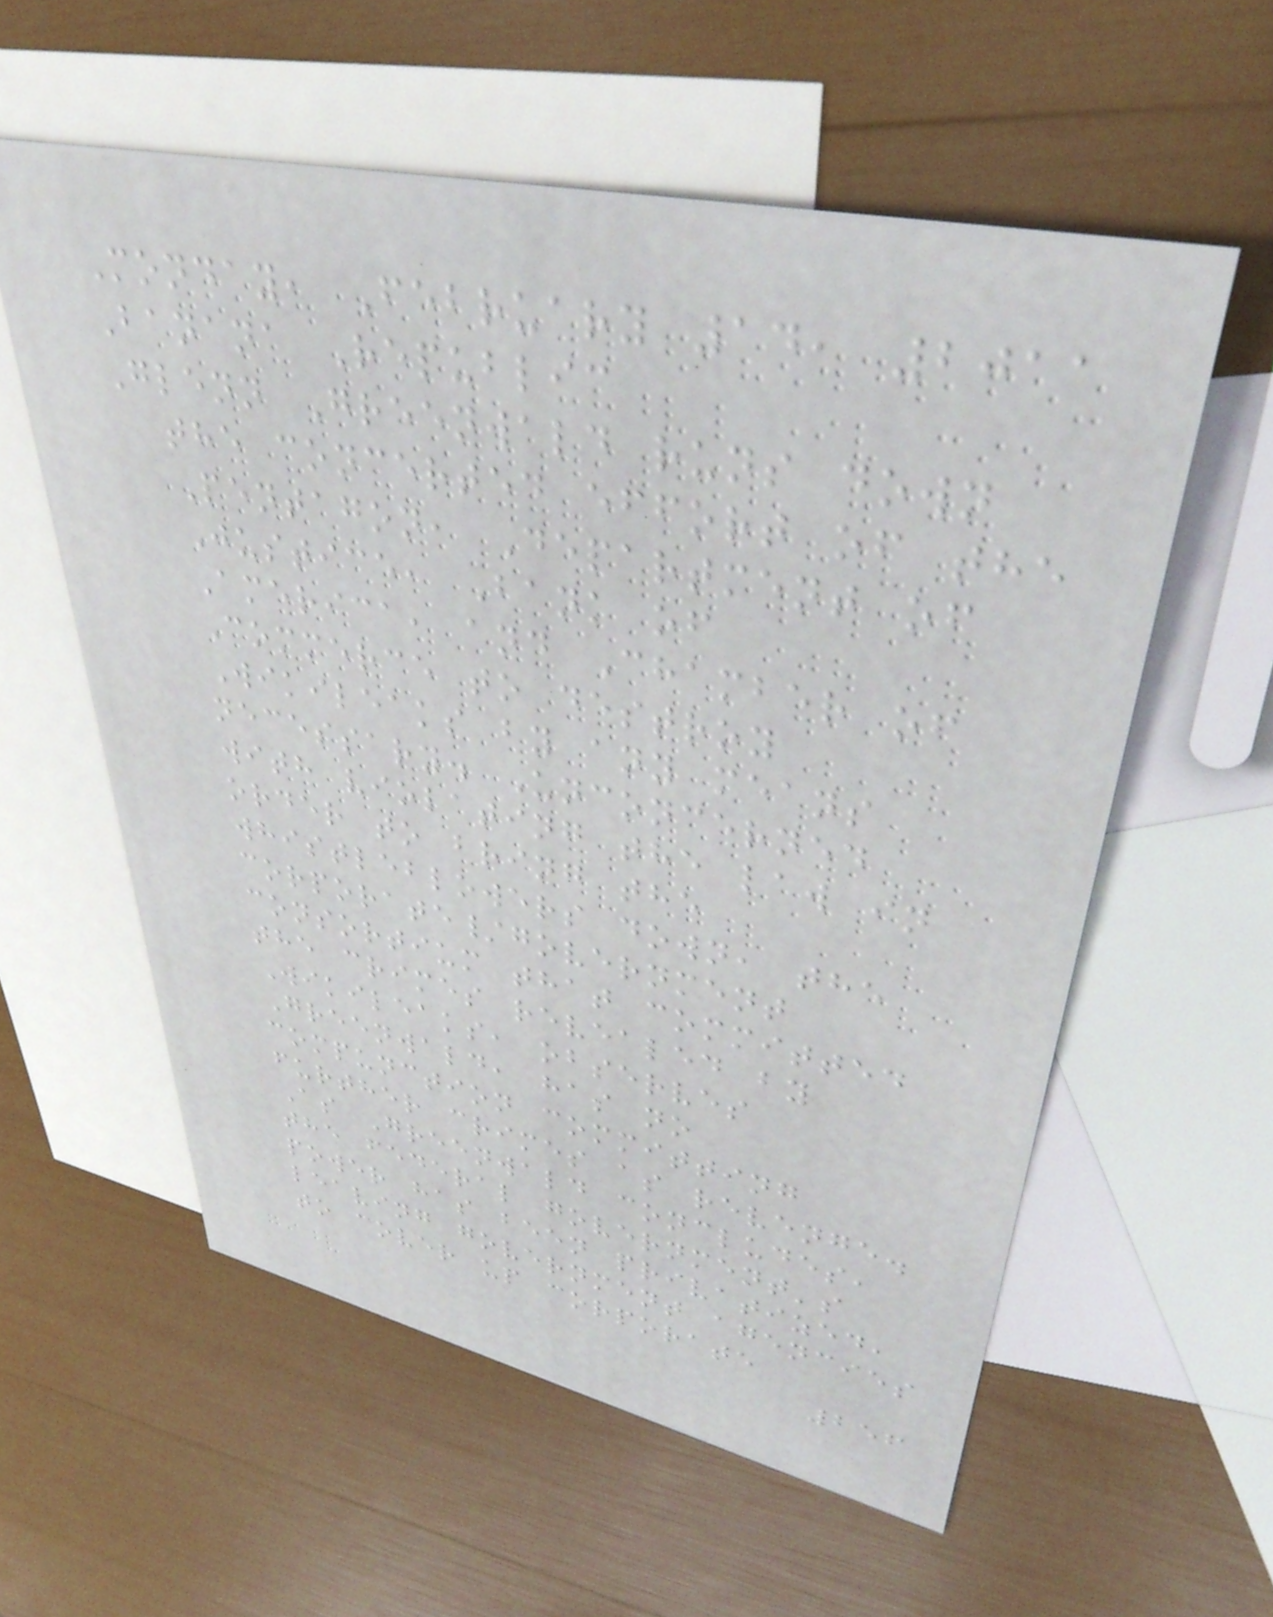Monday, February 14, 2011
Banana Republic
Glenn Greenwald runs down
the concerted effort of the
Pentagon, Department of
Justice, Bank of
America, and Chamber of
Commerce to destroy
Wikileaks by any means
necessary. Unconcerned
with violating the law in
order to bring the
whistleblowers down, the
corporate/government
consortium that committed
the crimes revealed by
Wikileaks, observes
Greenwald, has no
compunction committing
further crimes as revenge.
As Greenwald concludes,
the federal government's
power has been privatized,
leaving government agencies
to cover up corporate
256
